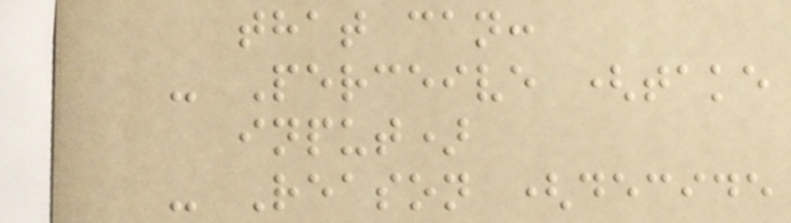that can:
- Perceive (take
input)
- Reason (decide
